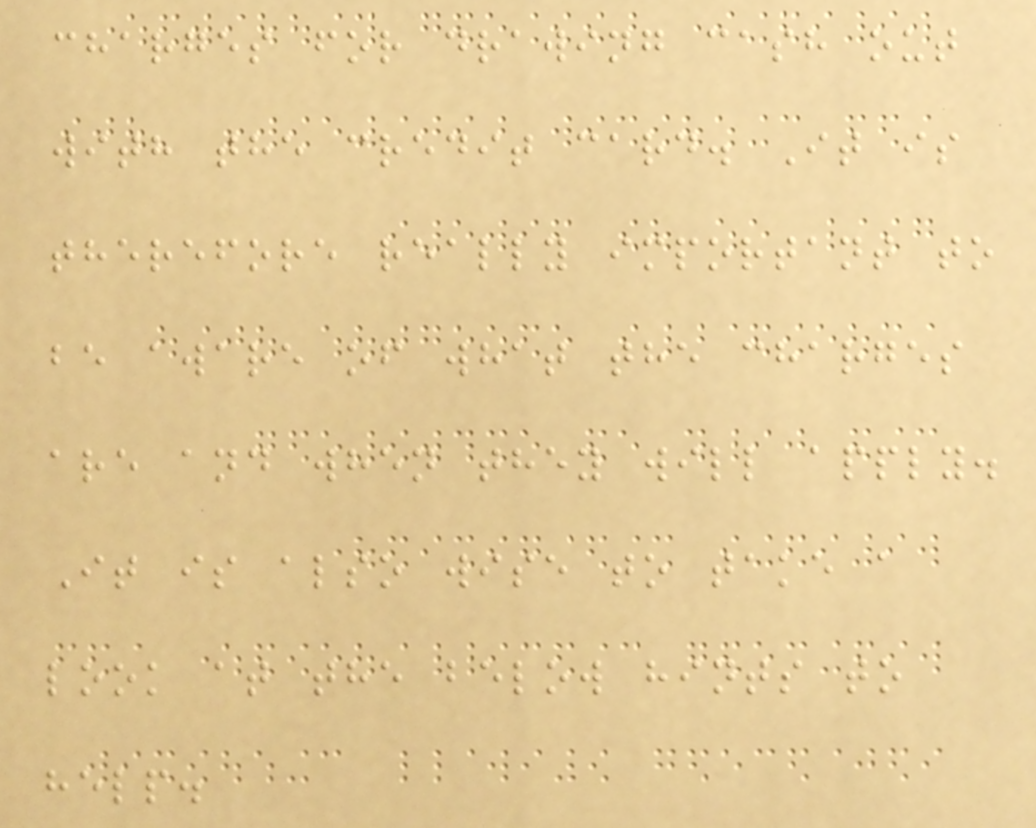charges for drawing cash out
with the credit card. It is
therefore really important to
be aware of what the charges
are and when they will apply.
It is also wise to take a
look at the below hints to
help.
